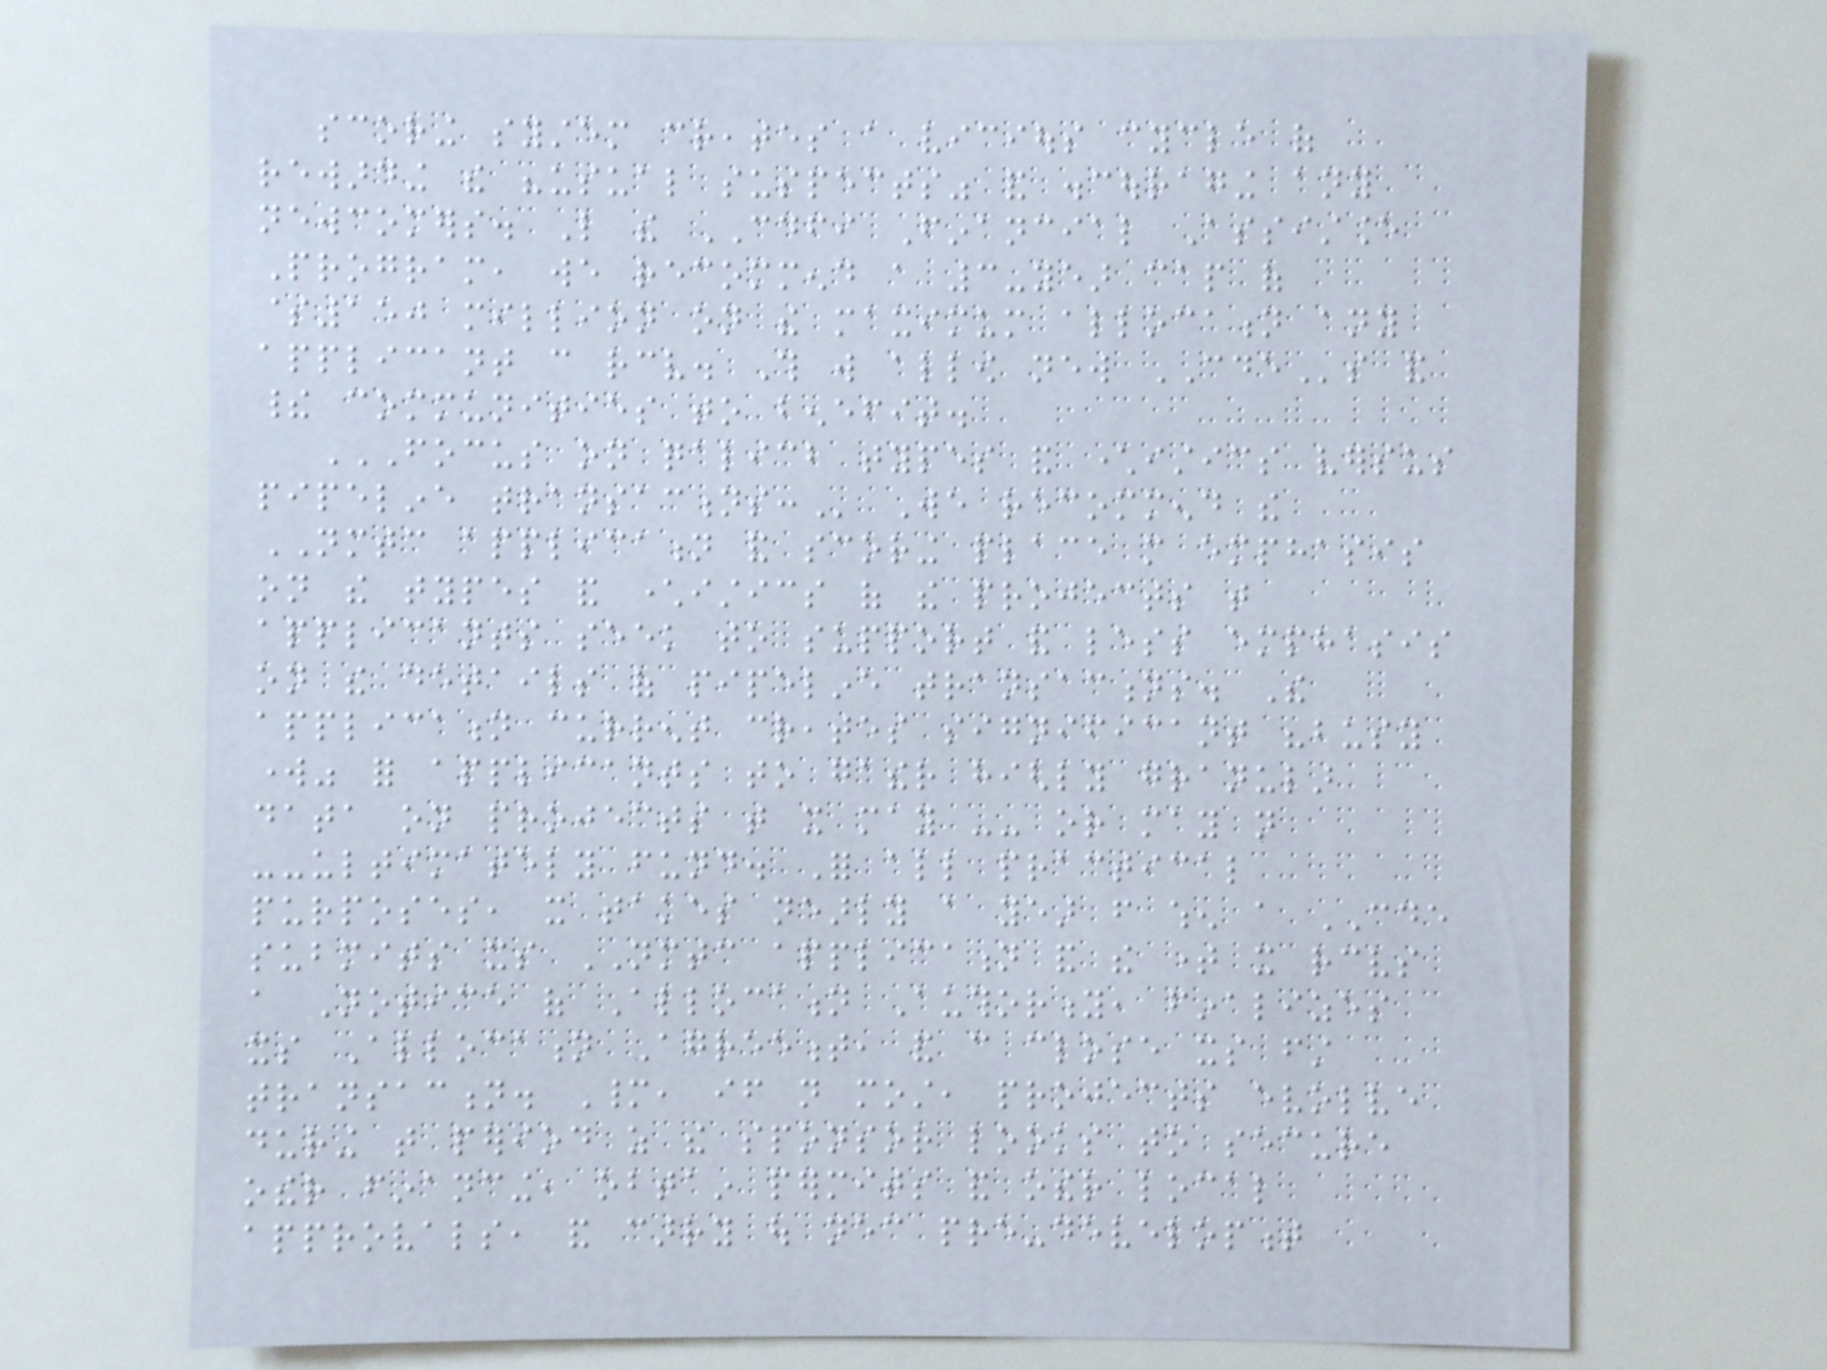scoring system creates a vicious cycle of
rewarding the "usual suspects" and discouraging any
newcomers. Like the CDFI Financial Assistance
Program, we recommend a 3-year cap of
$150 million on the maximum allocation any
applicant can receive. This will allow new CDEs and
their communities to benefit.
FOCUS ON QALICB TYPES AND CHARACTERISTICS VERSUS
PIPELINE TRANSACTIONS: We recommend the
NMTC application and scoring place more emphasis
on the types and characteristics of the projects that
applicants seek to support and less emphasis
on the details of pipeline transactions. The
application current creates significant "busy
work" for applicants to gather highly granular
data on projects that it may -- or may not
--ultimately fund. For all practical
purposes, it takes nearly a year from when a CDE
submits its NMTC application and the time it receives
a Notice of Allocation Authority, finalizes
its Allocation Agreement, and can close its first
transaction. Many, if not most, projects evolve
during that period as the sponsor looks to secure
other financing, obtain permits and other local
approvals, and carry out necessary pre-development
